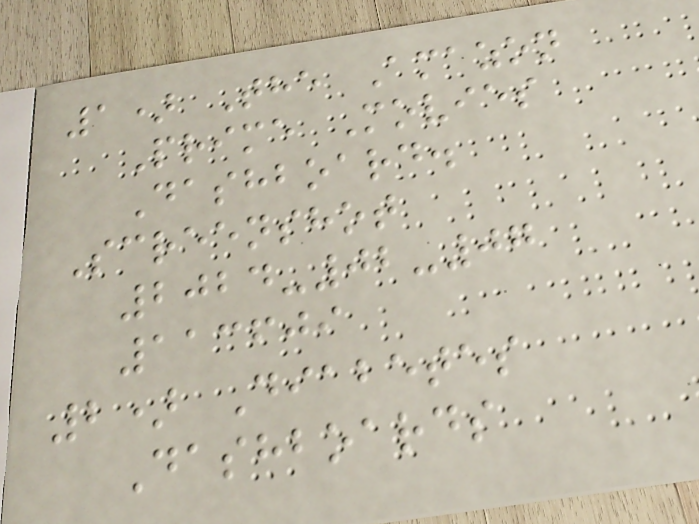1) The Amazon
Prime Movies
Dashboard.
Screenshot
2024-02-07
113609
2) Diabetes
Dashboards
